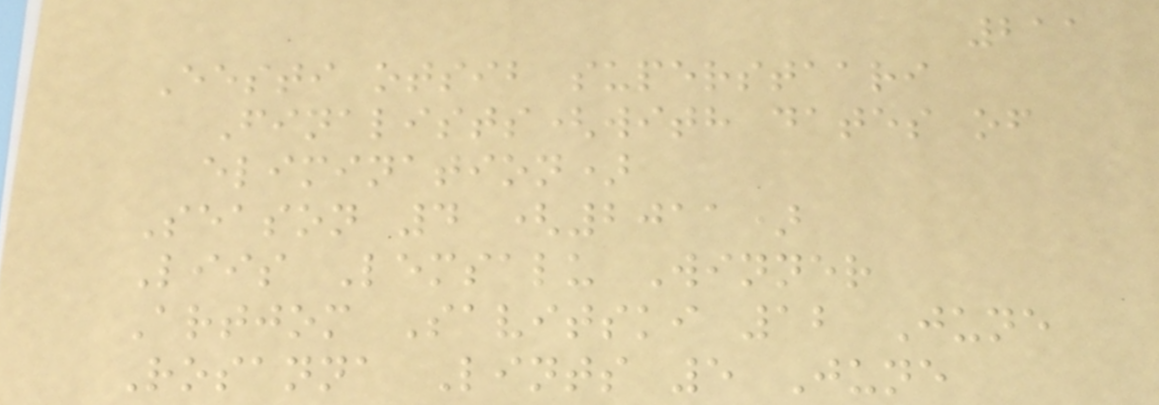211
Eesti otsib superstaari
Finalists(with dates of
elimination)
Season 4 (2011)
Liis Lemsalu Winner
Artjom Savitski 12 June
Rosanna Lints 5 June
